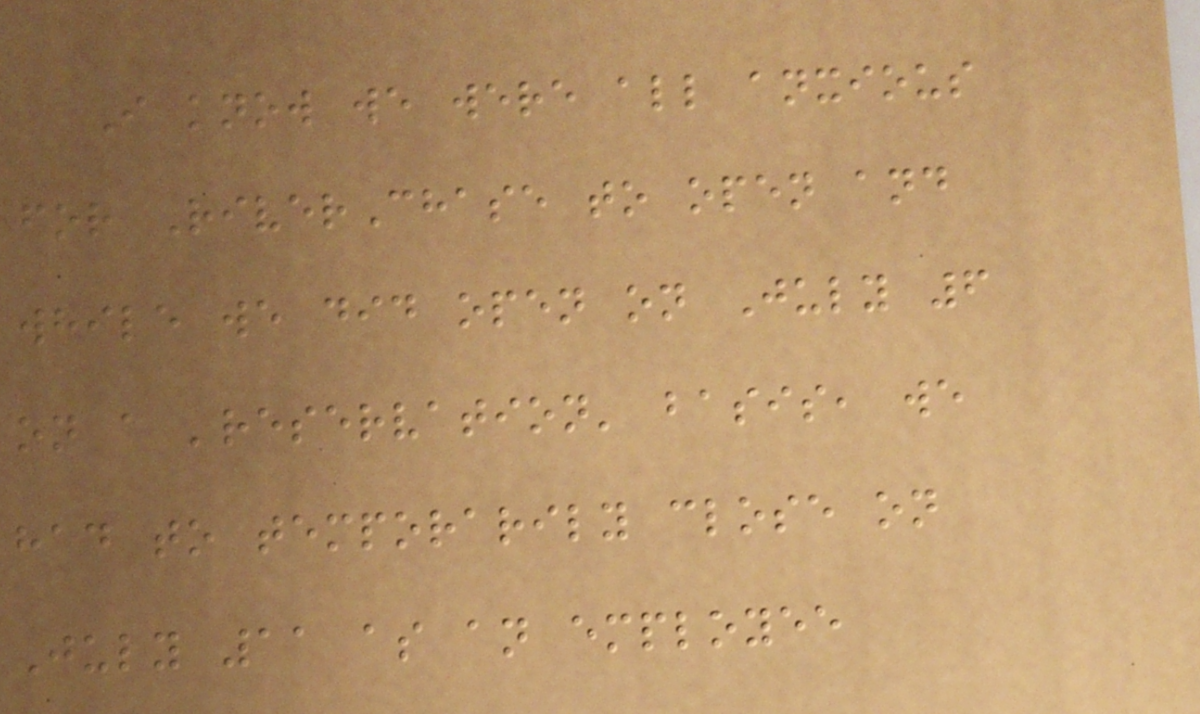I know we were all anxious
for RiverChase to open and
while we did open on July 6
on a 'reservation' basis, we
had to temporarily close on
July 11 as an employee
